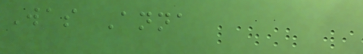Was Anna
